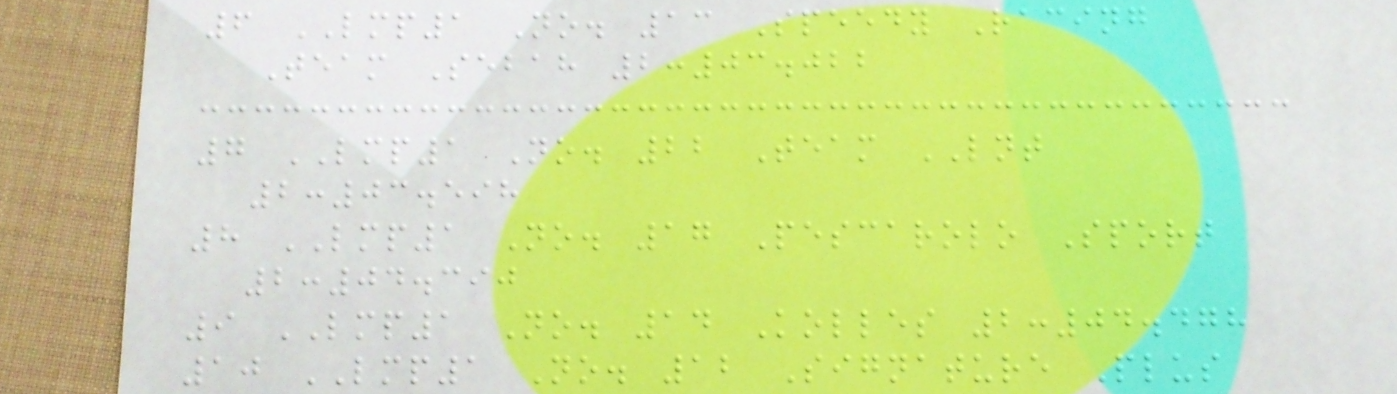6 LMP1 No. 13 Speedy Racing
Team Sebah 2:03.022
7 LMP1 No. 22 Team LNT
2:03.598
8 LMP1 No. 17 Pescarolo Sport
2:04.390
9 LMP1 No. 14 Kolles 2:04.478
10 LMP1 No. 12 Signature Plus
